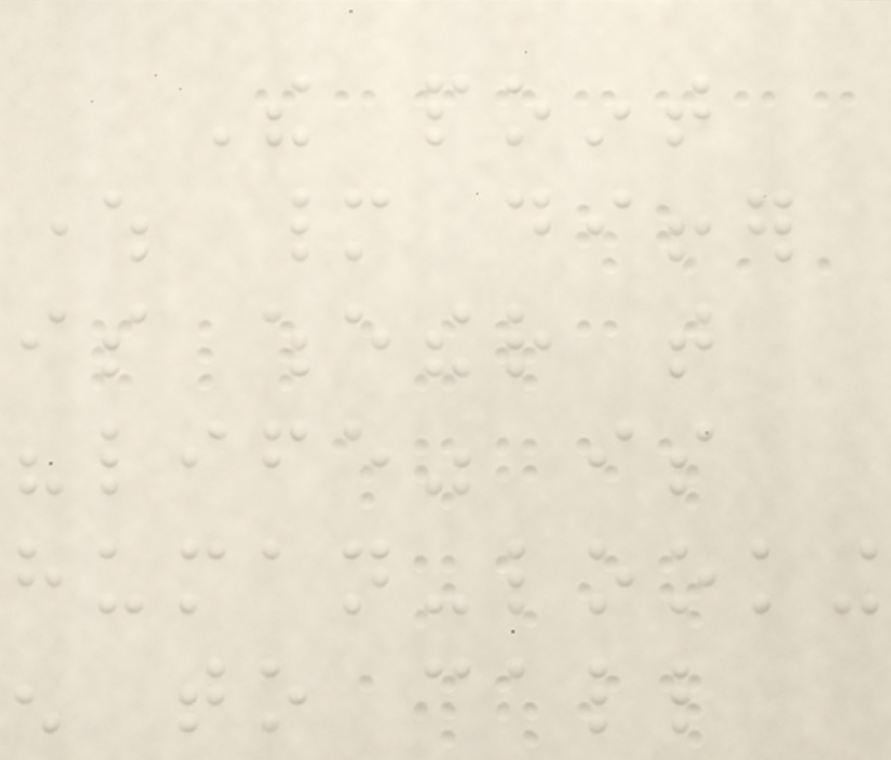The point
where many differ
is whether that
"life" is
human-looking
enough to call
